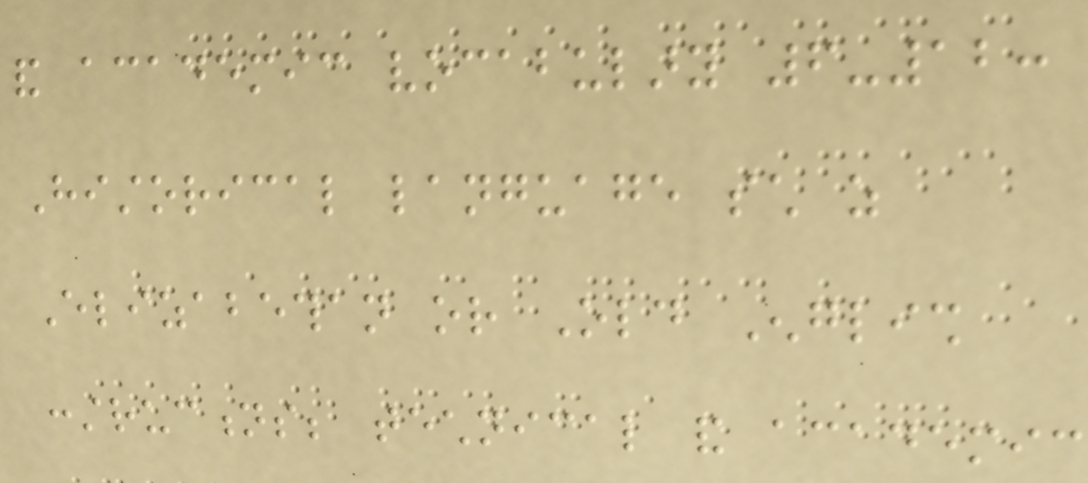and academic vocabulary 6-12:
Historical language such as
Elizabethan or Old English
constructions; technical and academic
